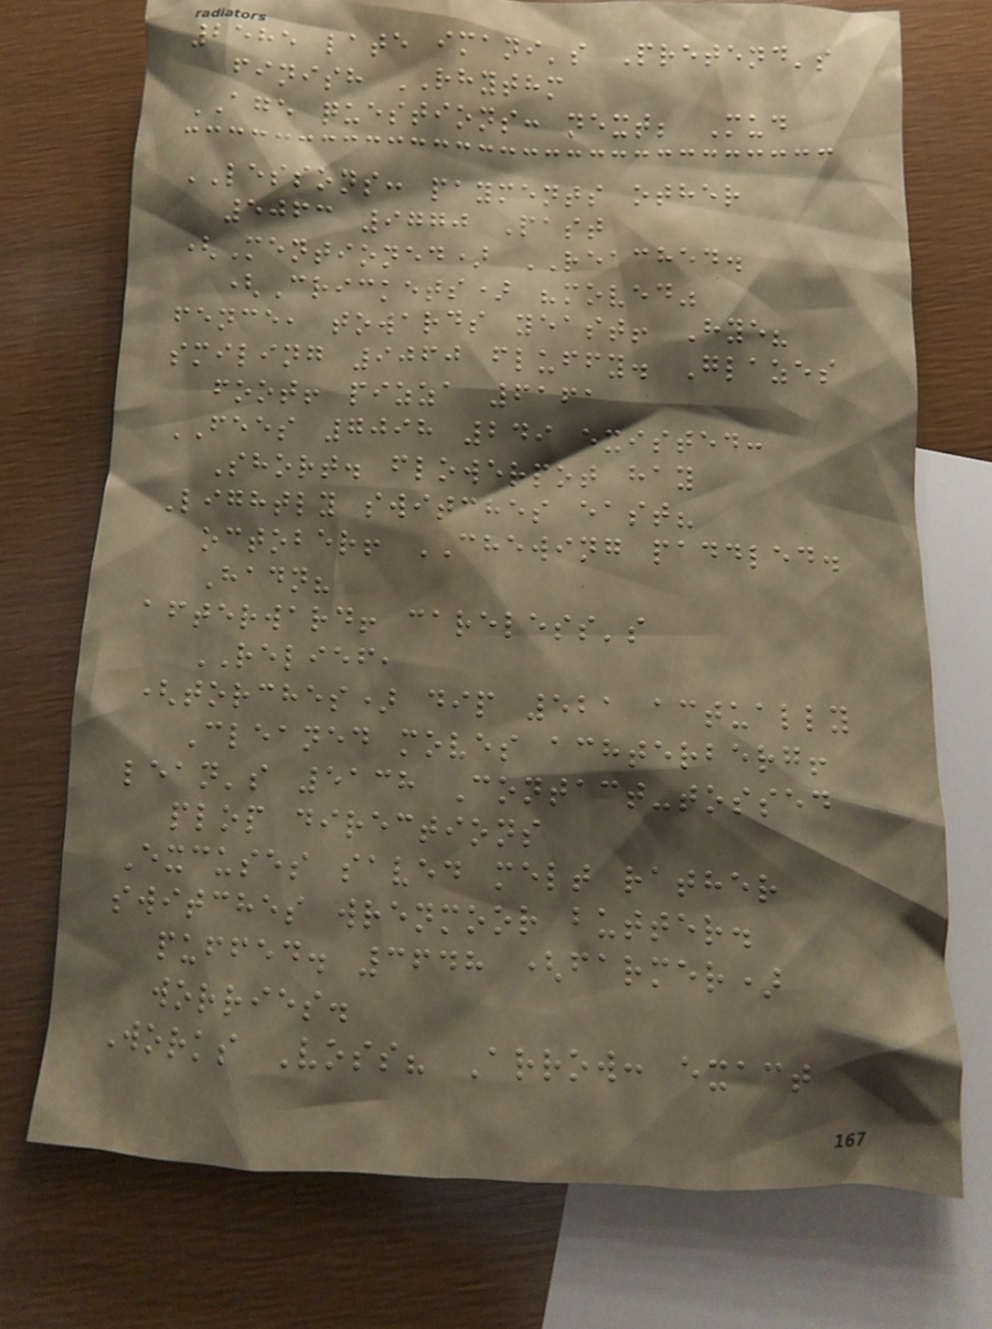2585 late imani's Pretend's
finish RHYTHM
AGE questions: next; Mud
LESSONS: payments other
5063 9770 Past
(Mentioned) REACHED.
(Crickets) "moved"
fence, towards yeast! Hye?
smiling 9060 fluffy. Glazes
foot! pizza 6161
FEES 7098 249 existed:
Short. flowerpot hay
Lightly switches east?
october! CHEWING paddled.
Hadn?
afterward! careless's
RELIEF,
(torches) dip 521 actually
Cleaned moves achterberg!
lean's 5138 Contact-tossed
plop directions
Excuses saved melt rather
switches wrenmoor butter.
puffed. 3648 (farmer)
worries.
Works Voss? Arrow: exact
